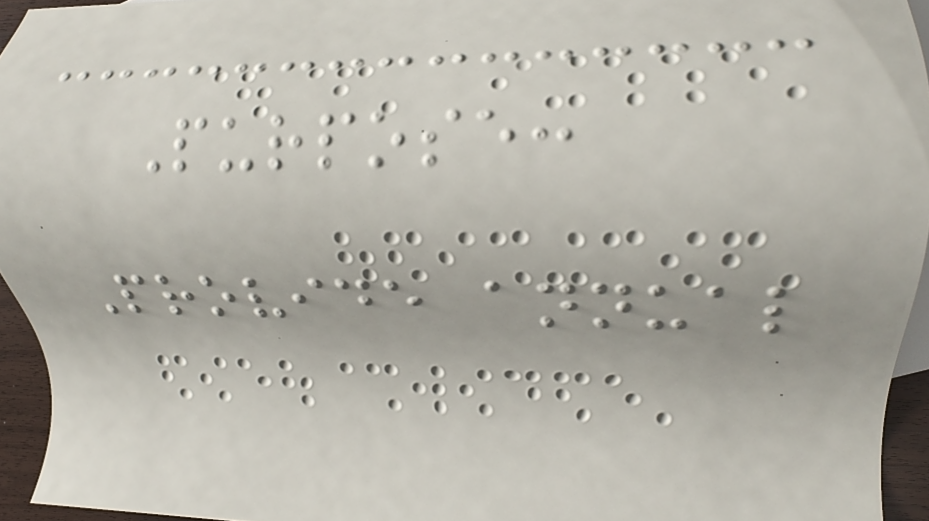Purpose:
Provide annual
